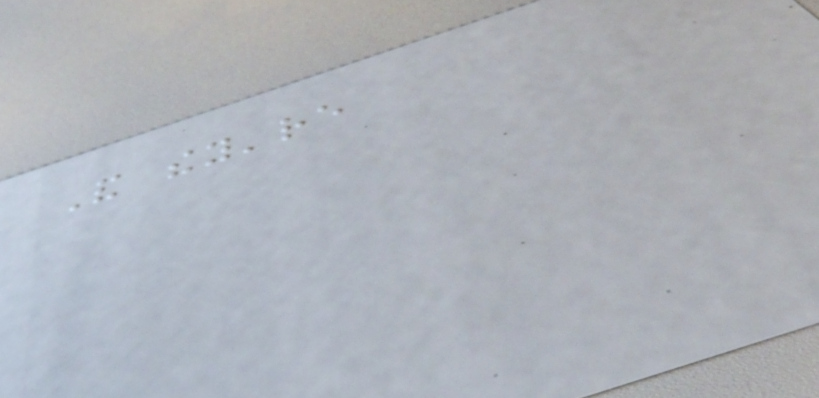And they're
